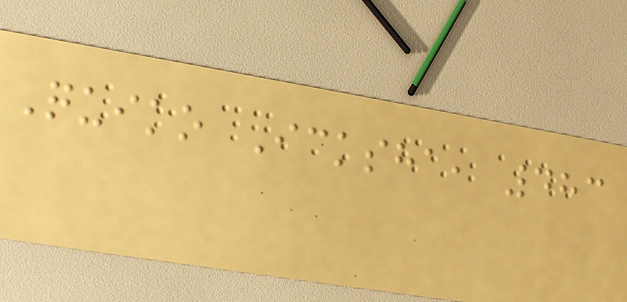Quiko Icksha, 483
